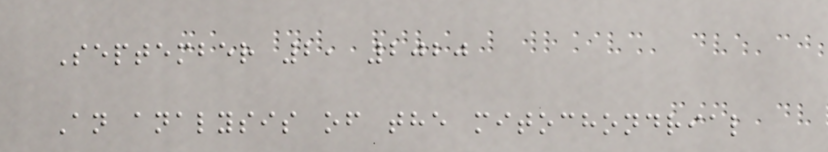September 2, 2020
An analysis of the mitochondrial
